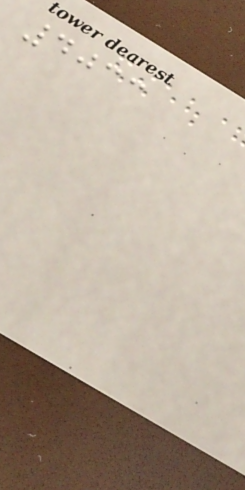4033
